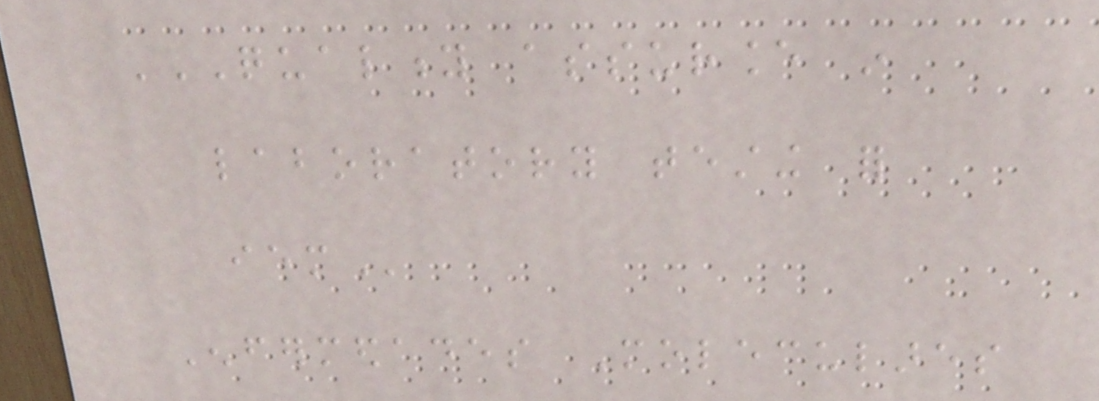QUALITY ASSURANCE IN
LABORATORY TESTING FOR
IEM
Enfermedades Moleculares
